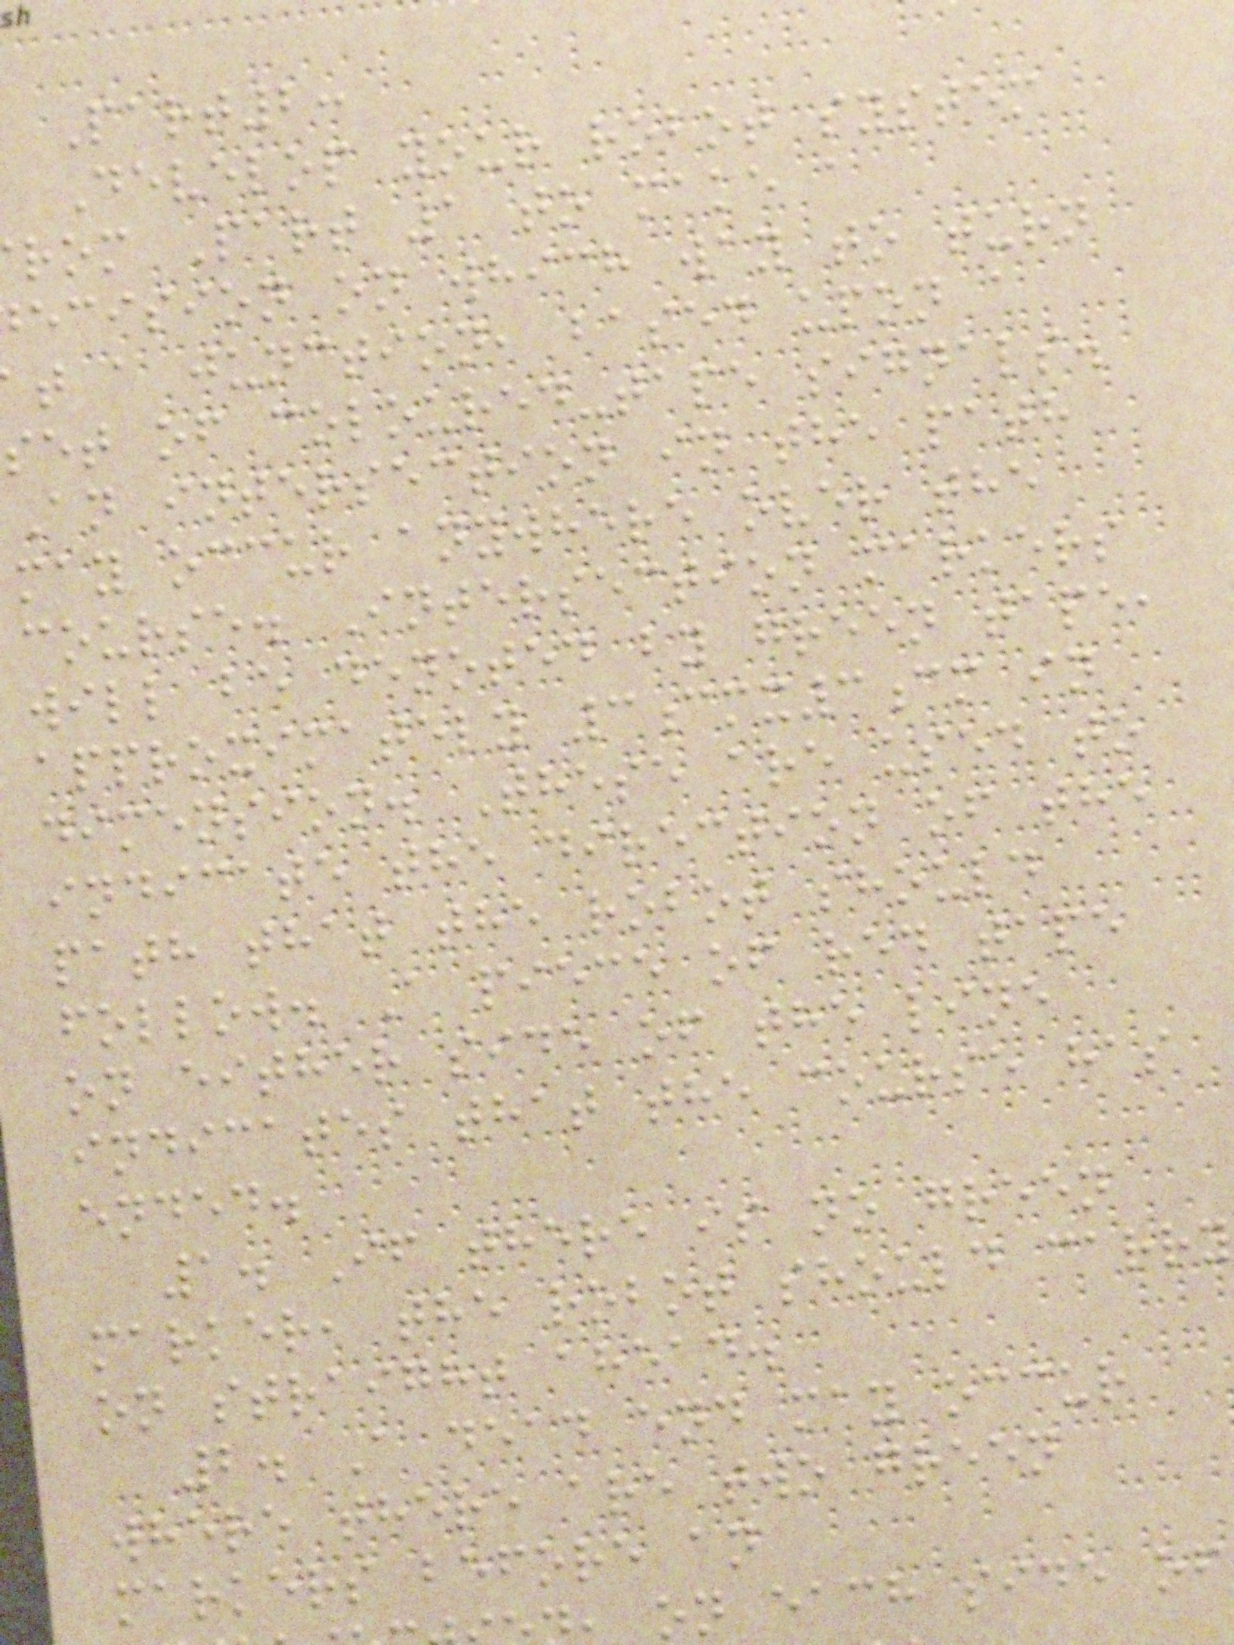Part2:
Develop your robot system
rom Part 1 to make a
ecision on which way to turn
t a junction, based upon a
set of coloured-tape signals.
An intersection in the path
may occur anywhere over the
course. Intersection markers
will be denoted by green tape,
approximately 3cmx3cm in
dimension. These are used to
indicate the direction of the
path that the robot should
follow. A piece of red tape
on either side of the line
indicates that the course has
ended.
1. If there is no green
marker, the robot should carry
on straight ahead.
2. A dead end may occur
where there are two green
markers before an
on each side of
